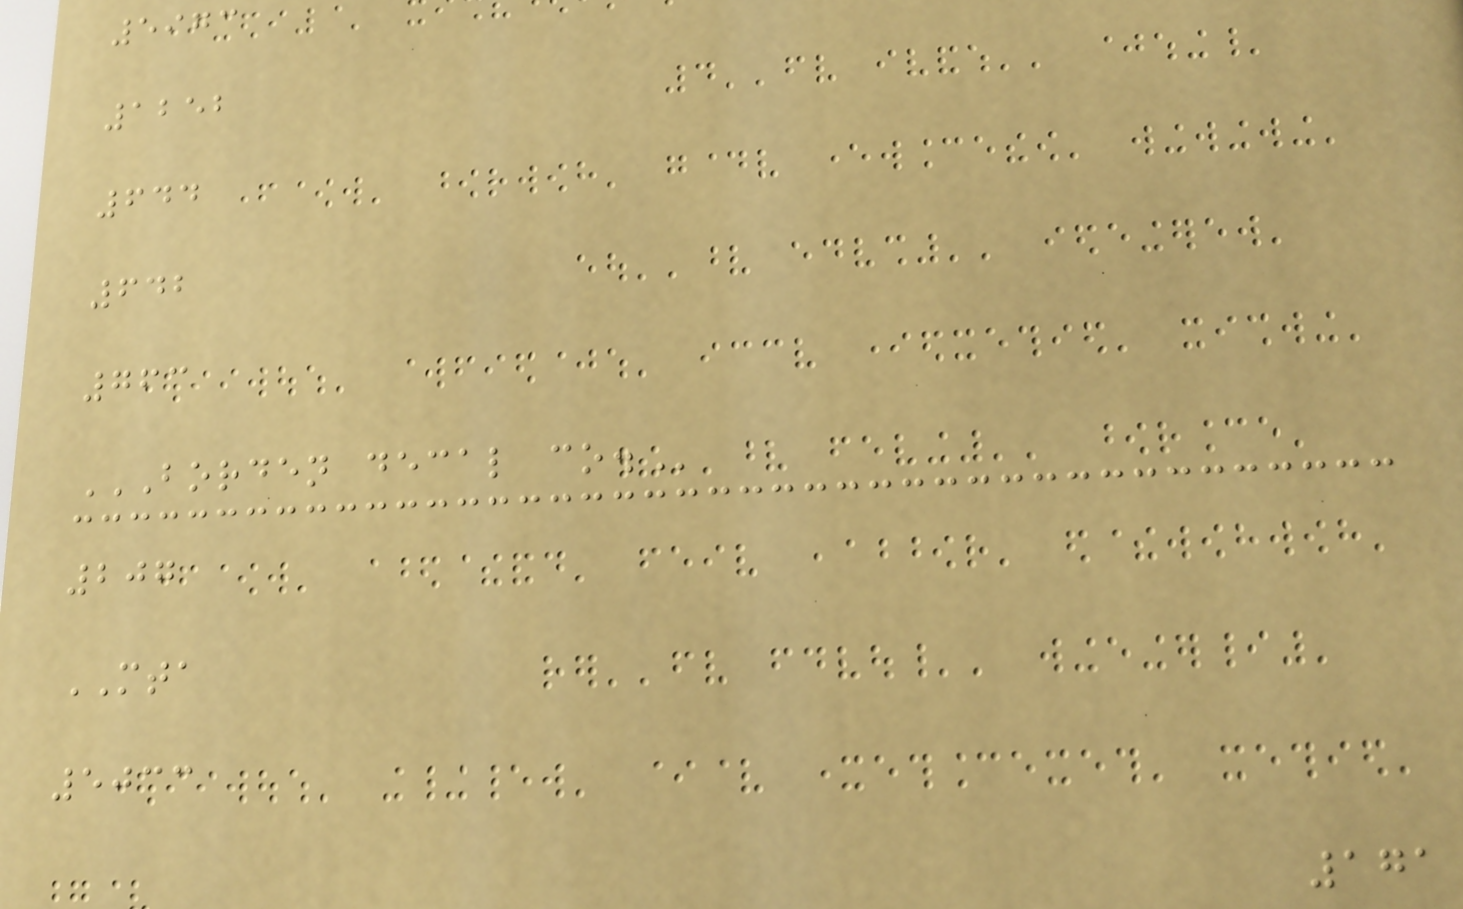5973
1252
644
642
763
BORDEN DECAL CO.
207
MTA
5033
171
